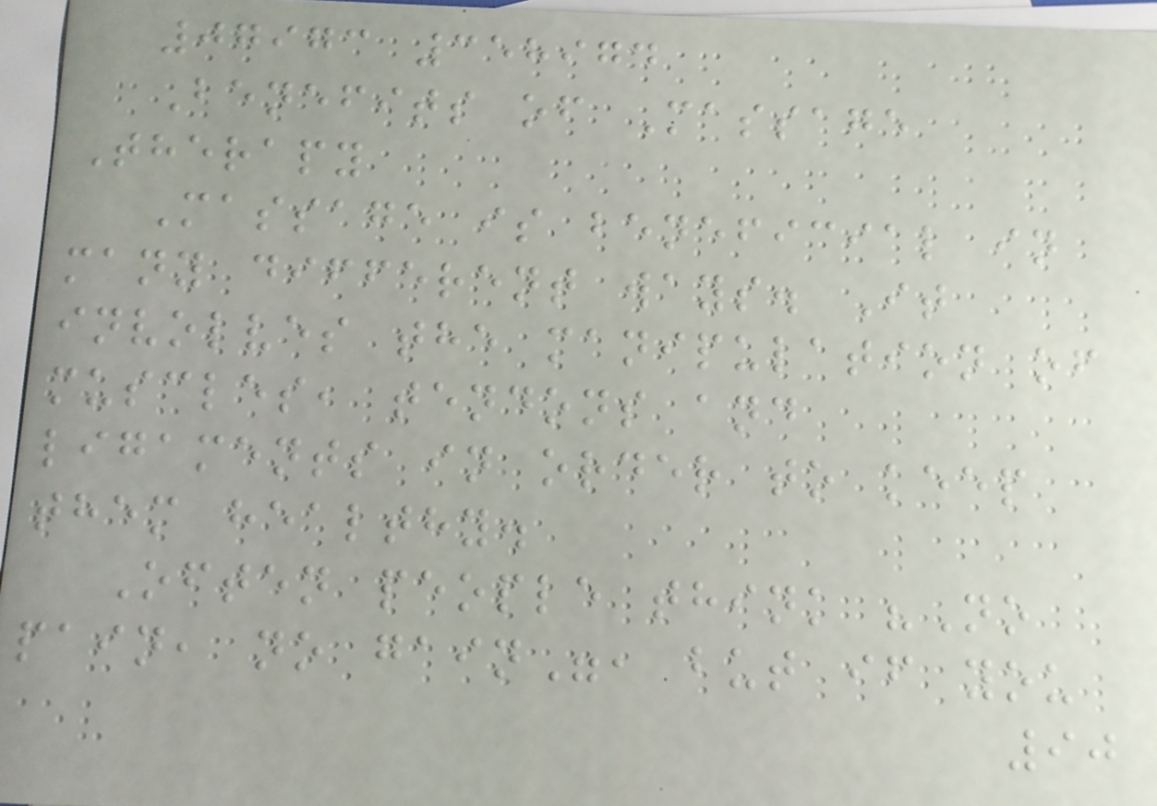07973 358974
Benefits of Massage
Therapy
Massage is beneficial in
many different ways. It
involves the manipulation of
muscles, tendons and
ligaments in order to keep
them healthy.
Often people think "No
pain, no gain", but if you
90
